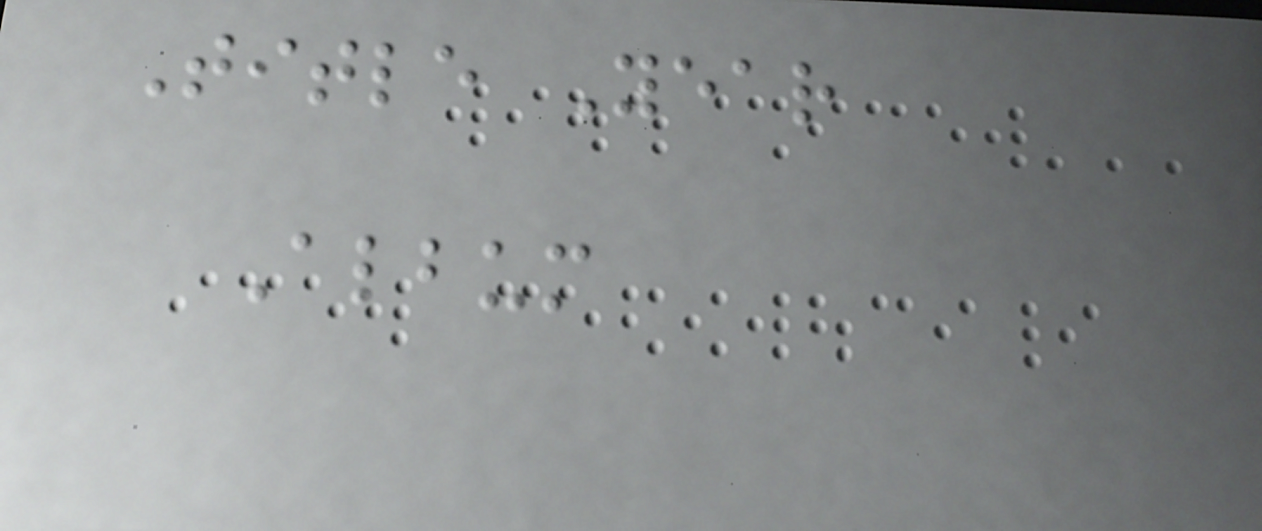Title Year
Album
